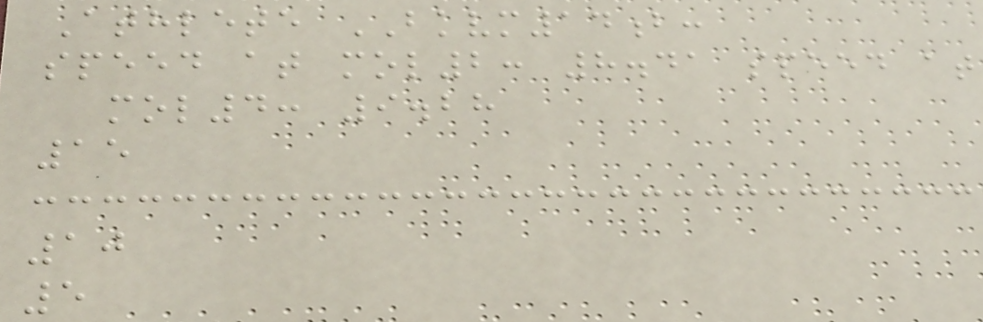Athlete BKVM14b:
speed at mol2: 8.41 speed at
mol4: 9.28
15
10
5
